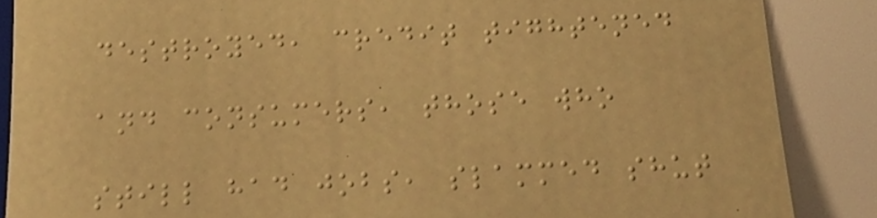destroyed, credit tightened
and consumers, those who
still had jobs, slammed shut
